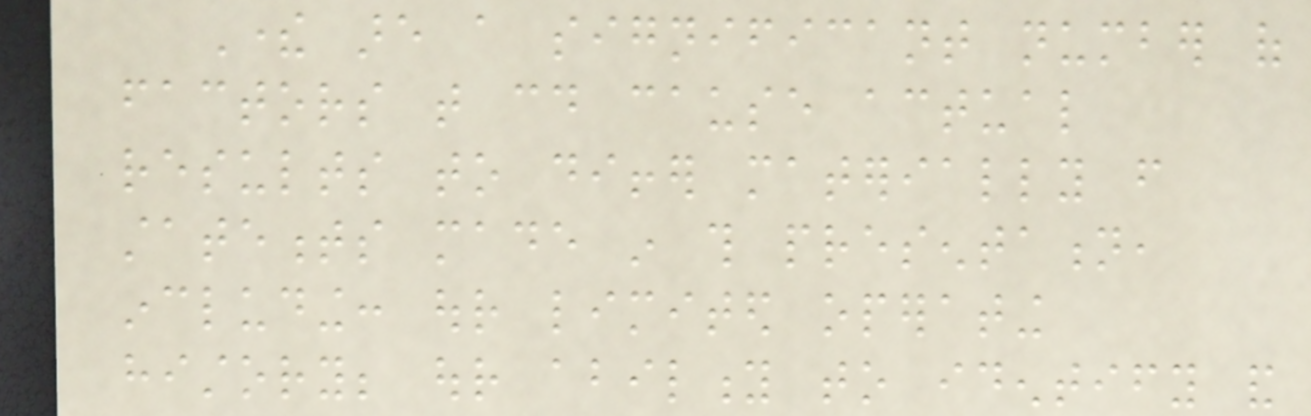There are a significant number of
factors that could cause actual
results to differ materially from
statements made in this presentation,
including: our limited operating
history; our ability to identify and
